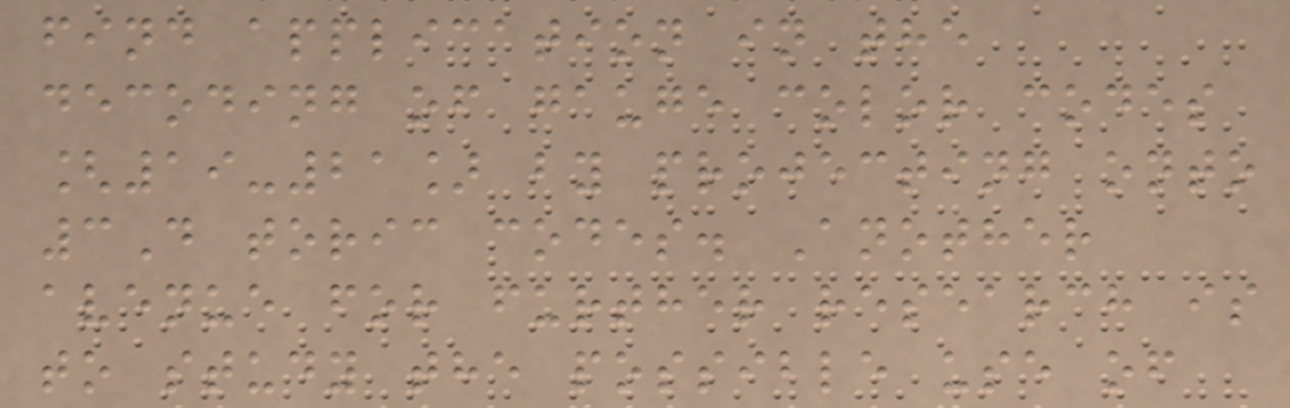find application in the
decoding of gauge color codes
[19-21] by projecting onto
3D toric codes. Another
avenue for further research is
to study the possible use of
